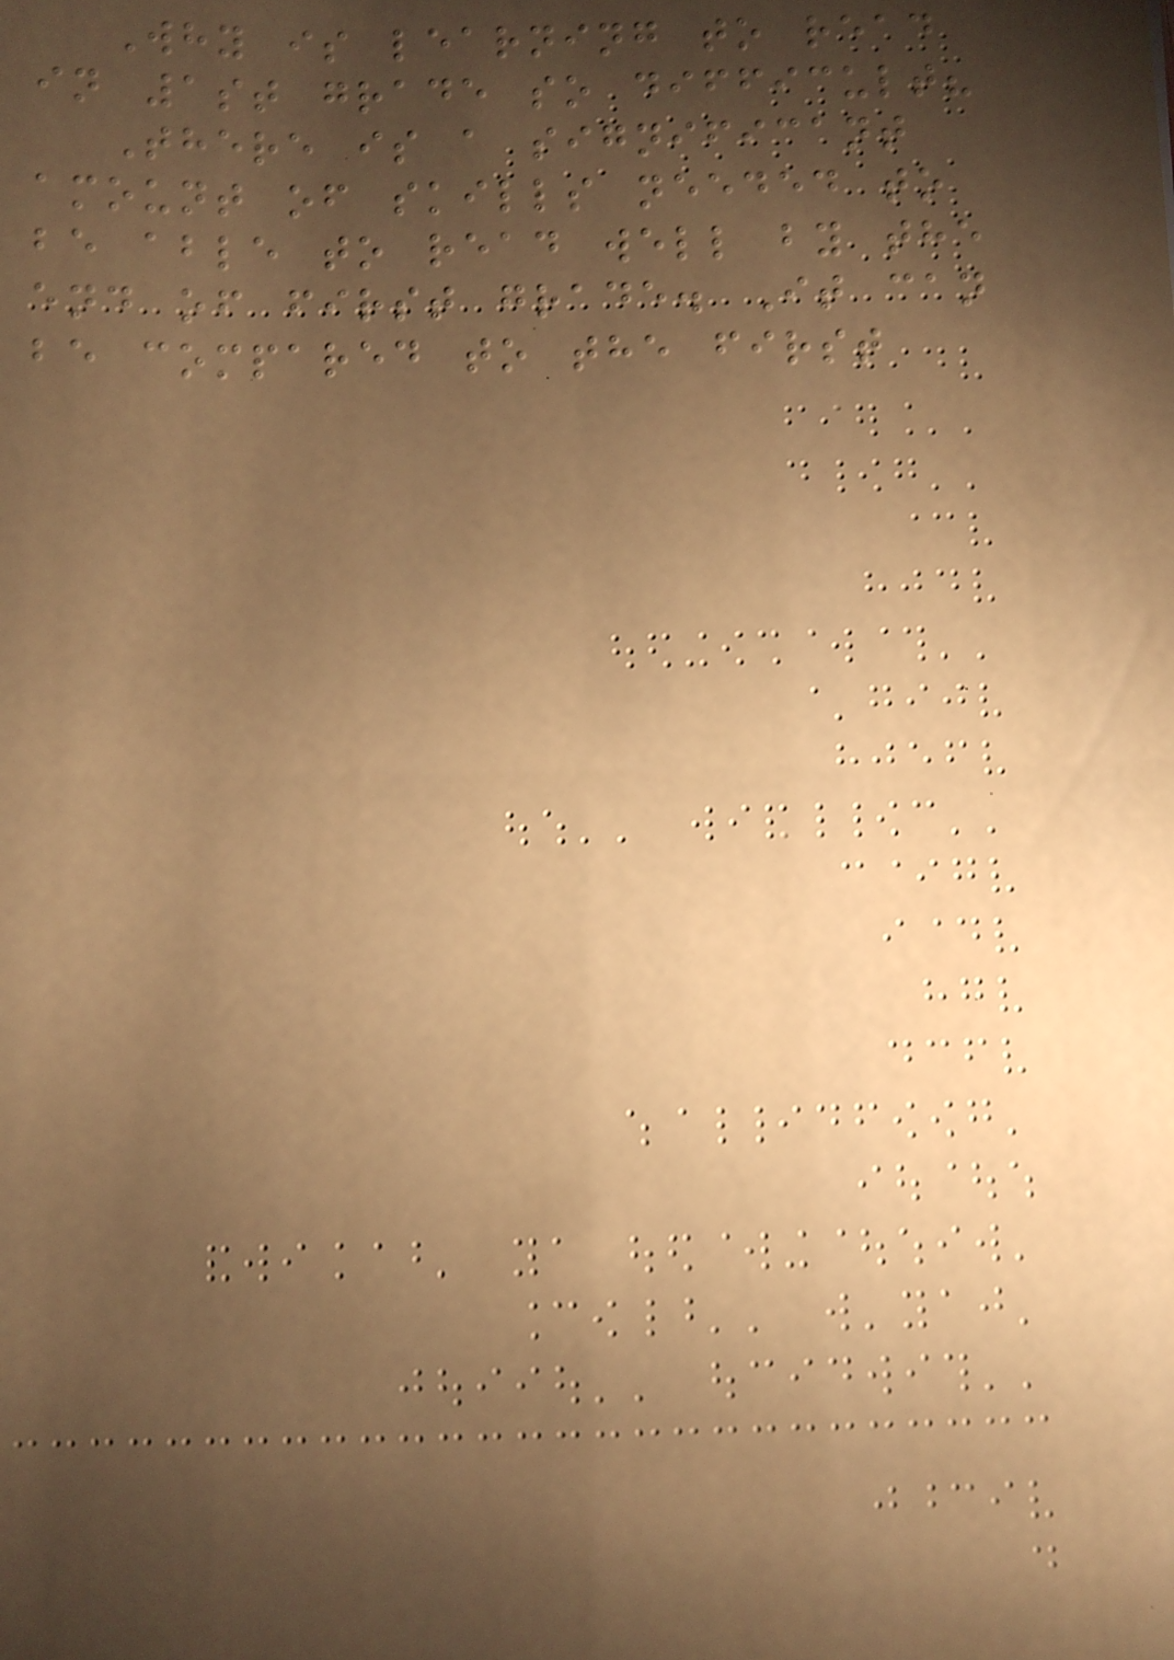Why is learning to read
in 1st grade so difficult?
There is a significant
amount of skills needed to
be able to read well by the
end of first grade. It can
be compared to the first
